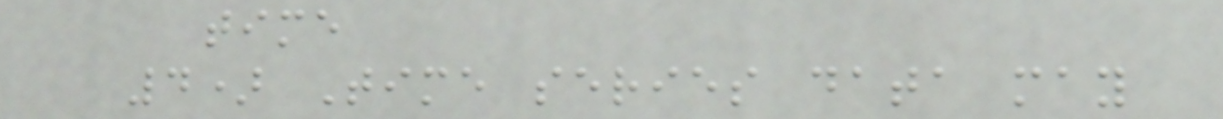time
4) Time series data may
